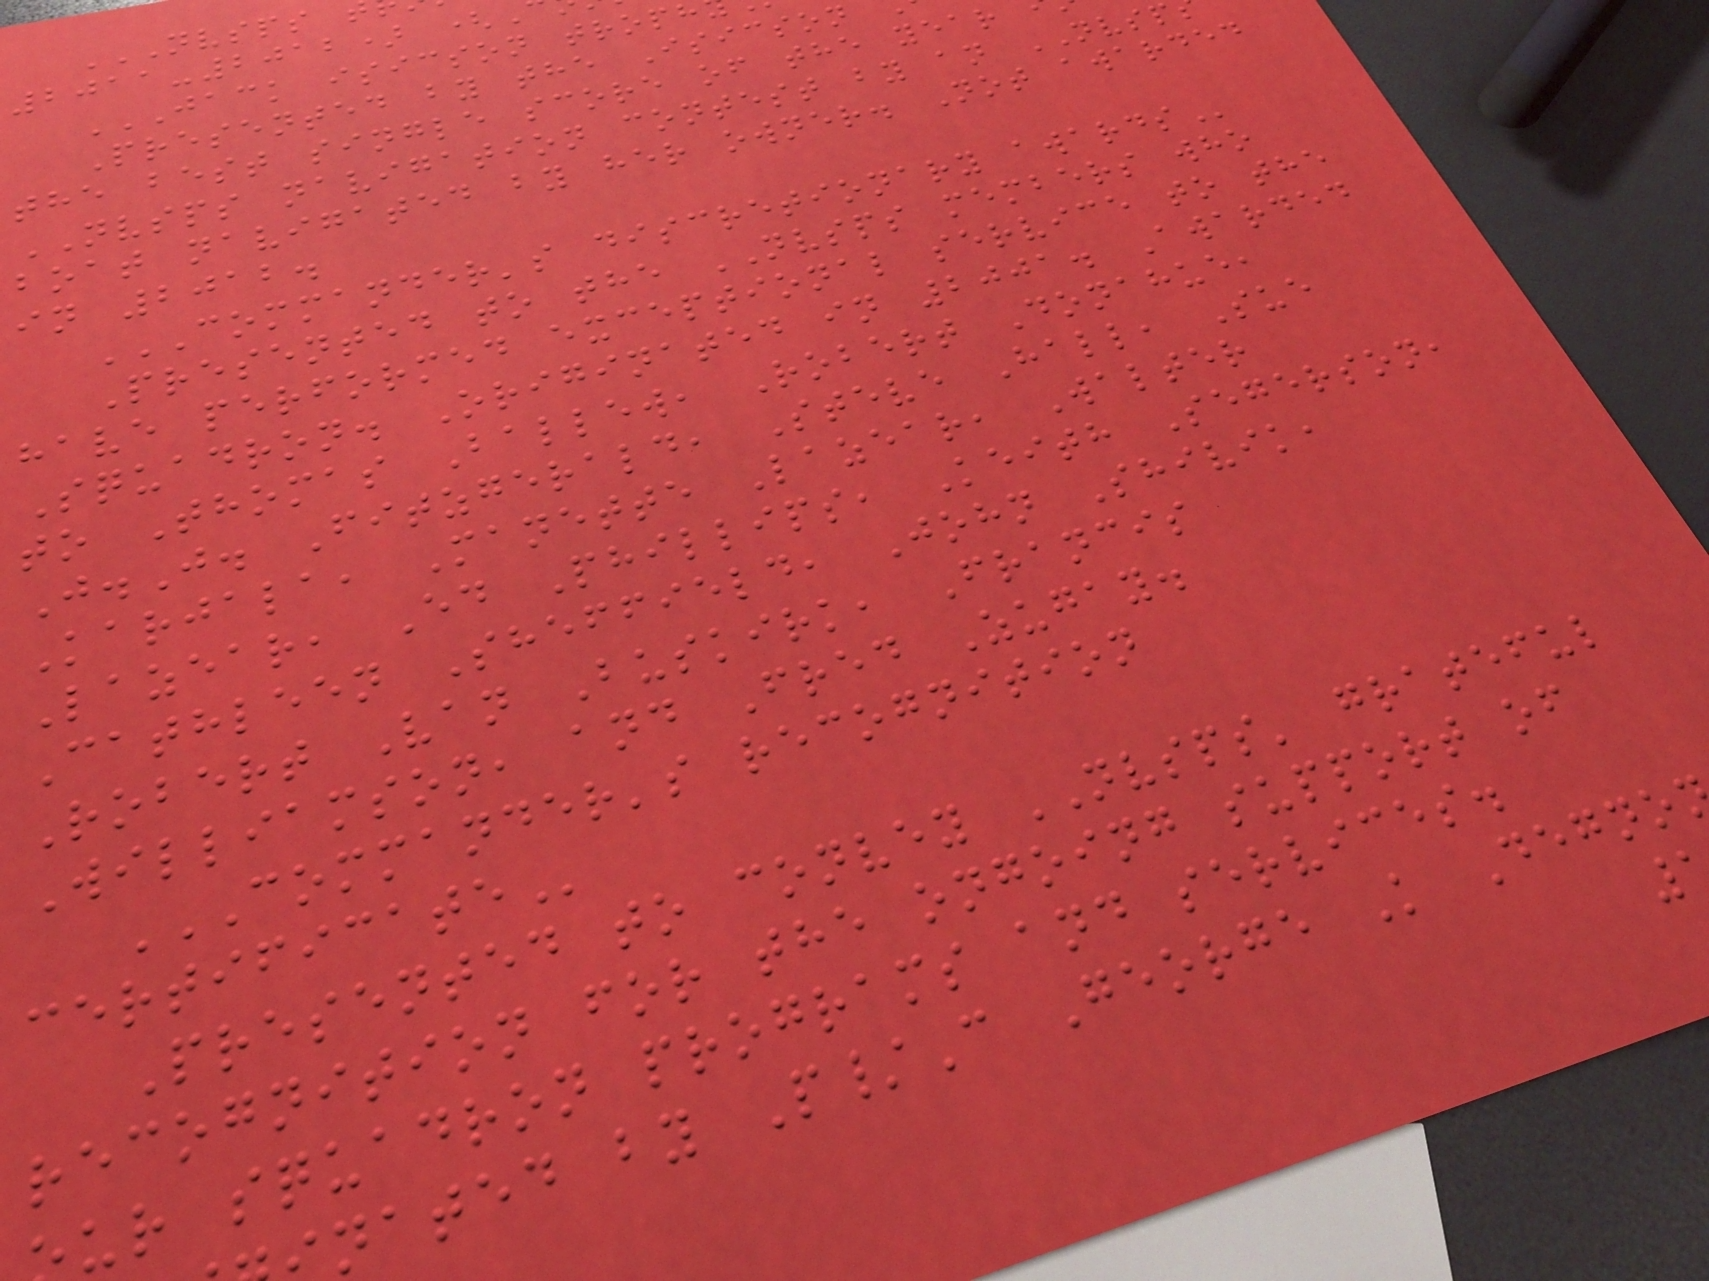2011-2012) (
Presented by the Isicson
the best single score of the year
NVSPS navigation contest by an NVSP
boat navigated by her owner. Not awarded
in 2012.
COMMANDER'S DISCRETIONARY AWARDS
Presented to the NVSPS members who
have performed exceptional service to the
Squadron. Originated in 2001. Awarded
to Thomas Ballew, Robert Donahue,
J.J. Fitzgerald, Steve Hall, Sue
Karjala, Manette Lazear, Walter
Lazear, Ed Phillips, Keith Segerson,
Cathleen Sheffield, John Shivik,
Robert Van Buskirk, Francis
Williamson, and Fred Zugay.
COMMANDER'S RECOGNITION
Presented to convey NVSPS' grateful
recognition for the ongoing support of
ur squadron programs and services.
nated by P/C George K Degno
